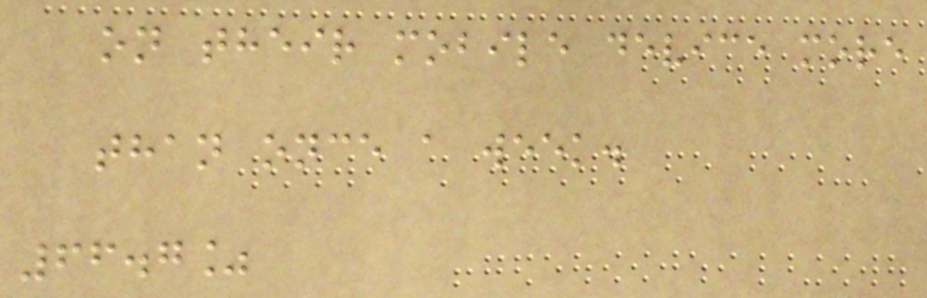on their mobile device more
than once a week.
66.7%
